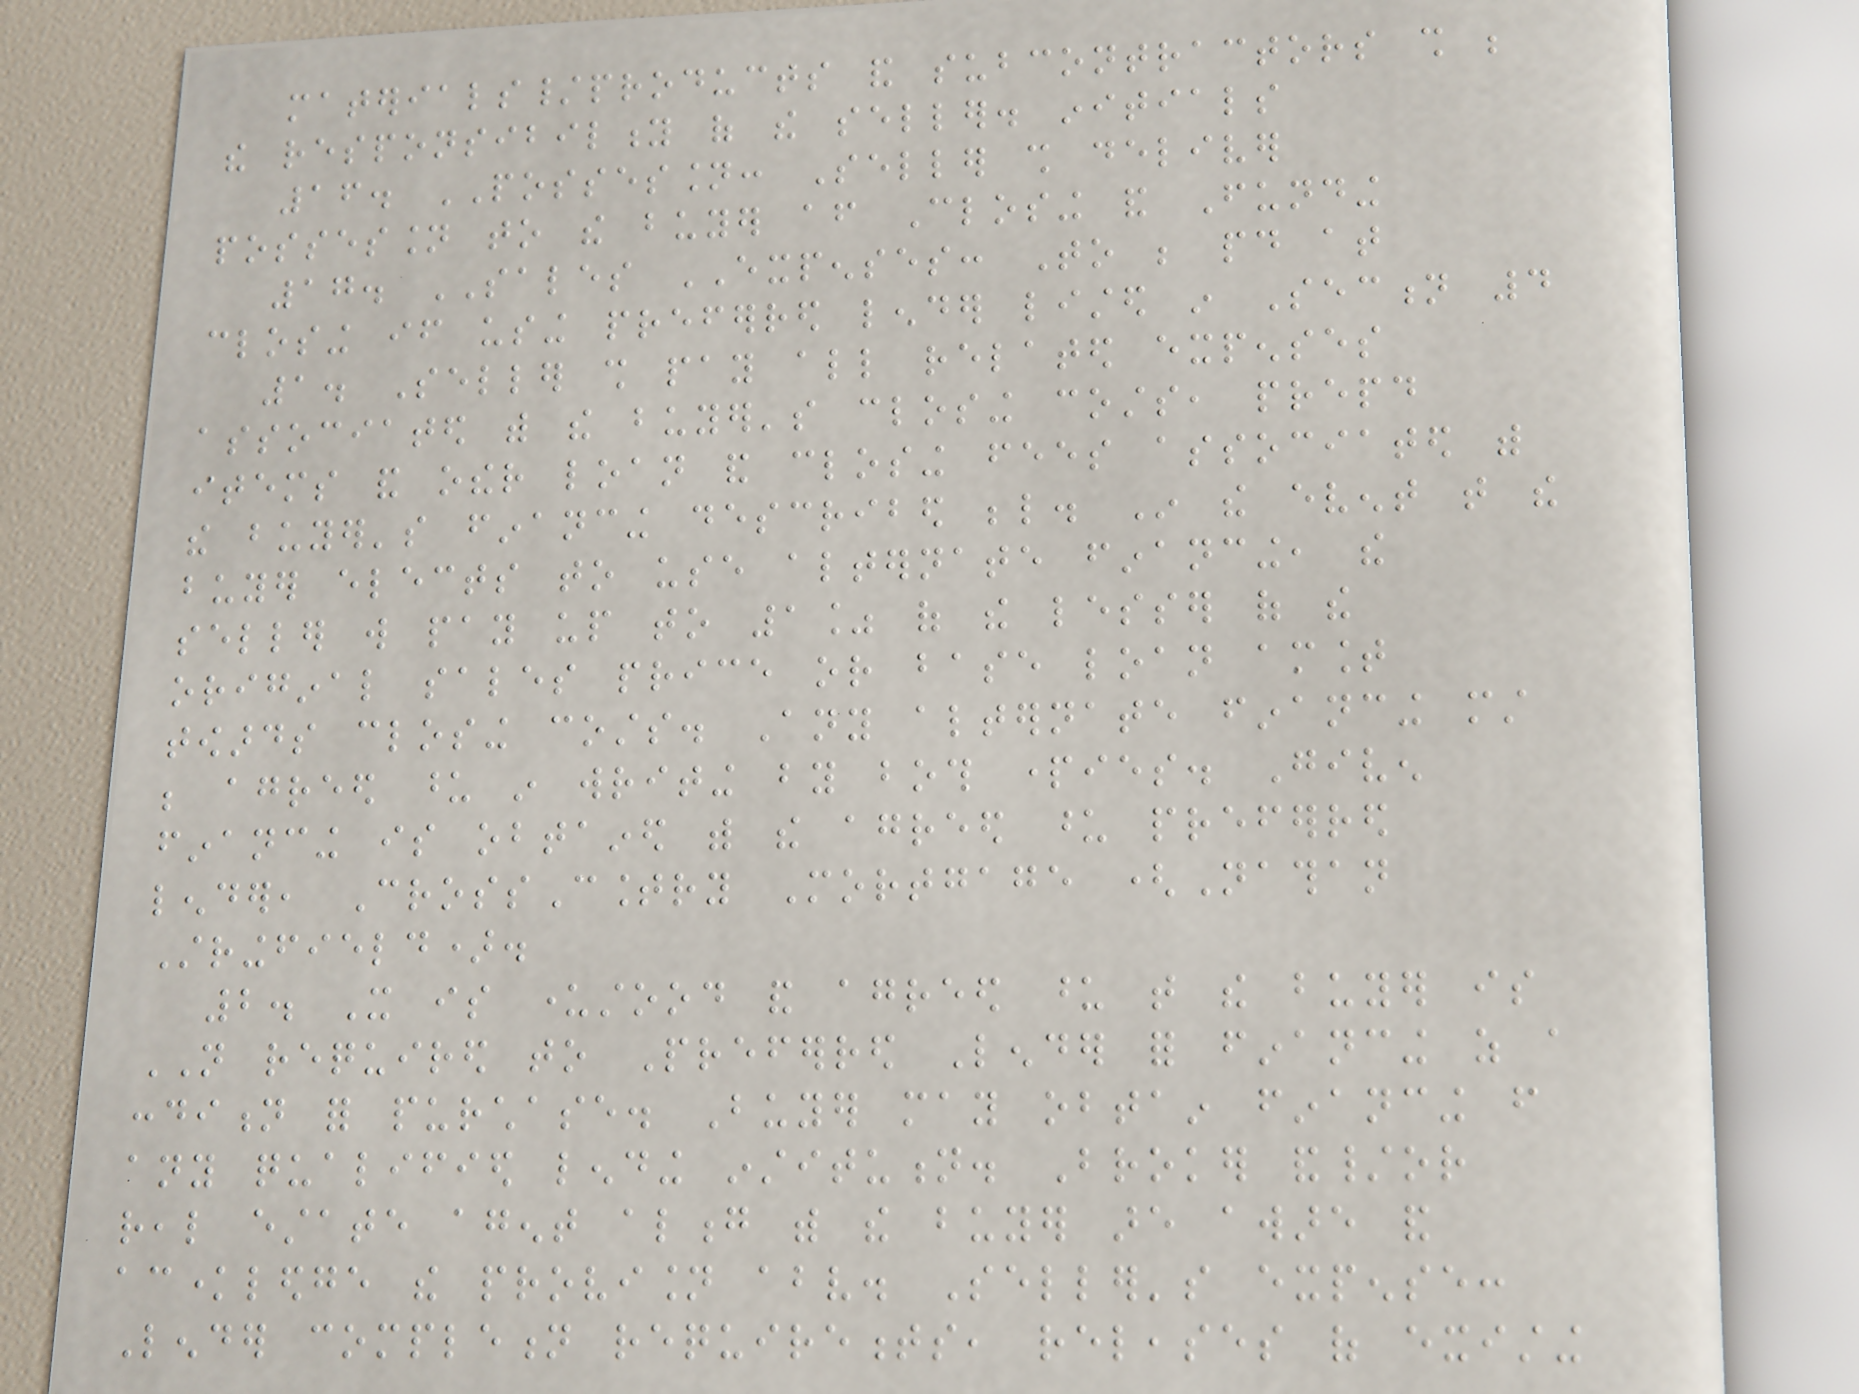materials/products and subcontractors shall be
the responsibility of the seller. initials
16. POSSESSION: Seller shall deliver
possession to the buyer after Closing and Funding
17. SALES EXPENSES: To be paid at
closing if using preferred lender listed in Section 4
1. Seller shall pay all related expenses
associated with the buyer's closing costs, prepaid
items and other loan and closing fees associated with
the buyer's financing described below. In the event that the
buyer elects to use alternate financing, the
seller will pay up to 1% of the lesser of the
original sales price or base loan amount
towards closing costs. Any alternate financing must
be agreed upon in writing by both parties. Given
financing is obtained with the agreed upon preferred
lender, CrossCountry Mortgage (Nathan
Stringfield).
2. It is understood and agreed upon that the buyer is
NOT required to Preferred Lender for financing as a
condition for purchase. Buyer may obtain financing from
any qualified lending institution. Broker and/or
real estate agent along with the buyer are aware and
acknowledge the provision above. Seller's expense:
Lender completion requirements, releases of existing
